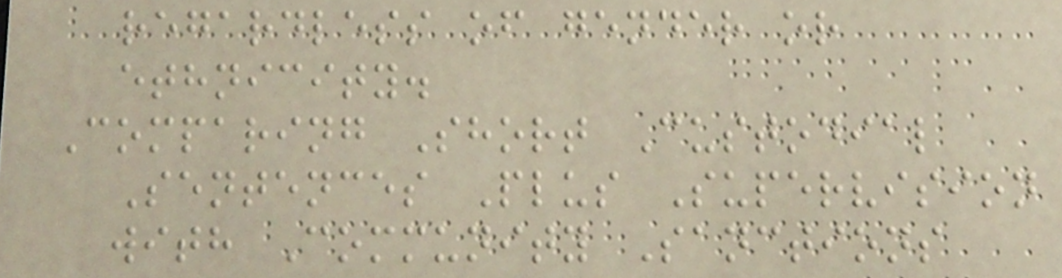regardless of gender or
ethnicity.
Comparing Short Custodial
Sentences Plus Supervision
with Community Sanctions
